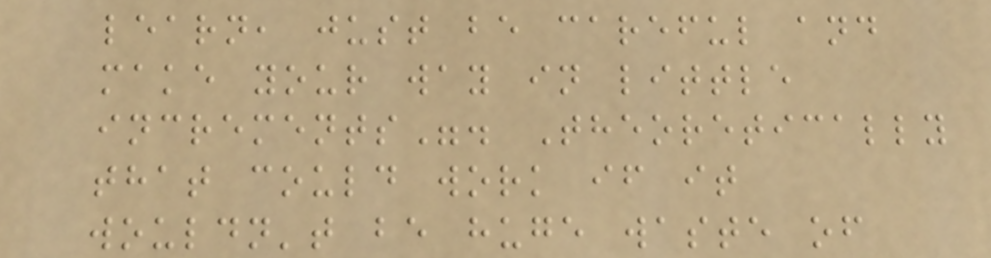learn, just be careful and
make your way in little
increments". Theoretically
that could work if it
wouldn't be huge waste of
